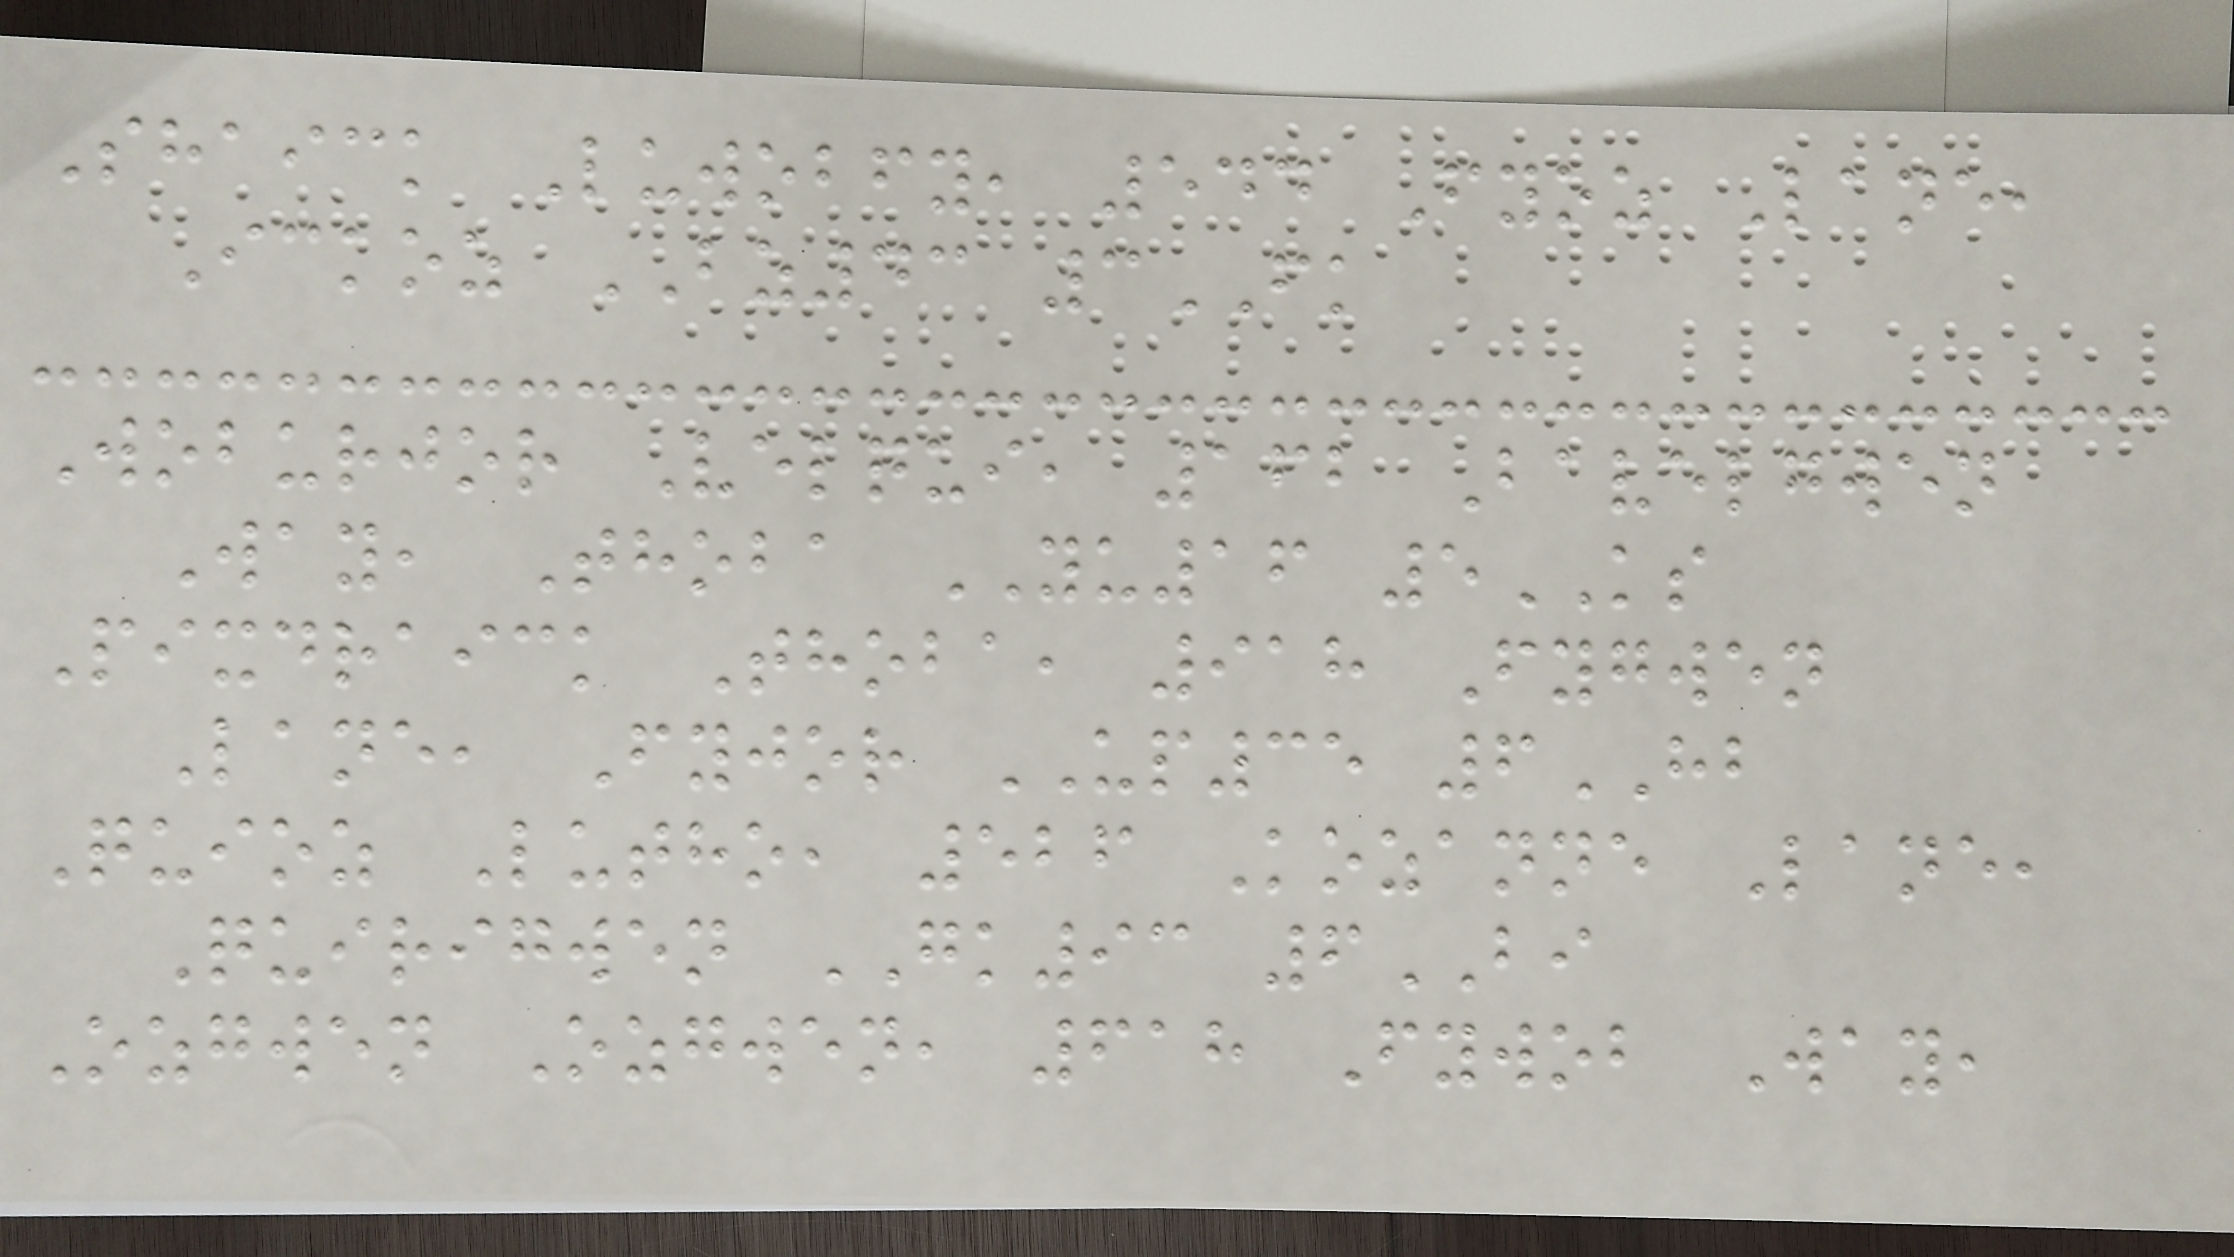Shaick Luwobfy, 544 Fyoz Lane,
Ickoz BZ43 3FK
Woburjor Velqui, 162 Bavelgwen
Way, Thoba YU16 5KS
Pixdraick Thoba, 918 Fygwen
Lane, Fyjor UP35 6HB
Quioz Lutho, 526 Kozanne Lane,
Quirigwen GK93 6BI
Ozgwen Ozgwen, 618 Fywob Way,
